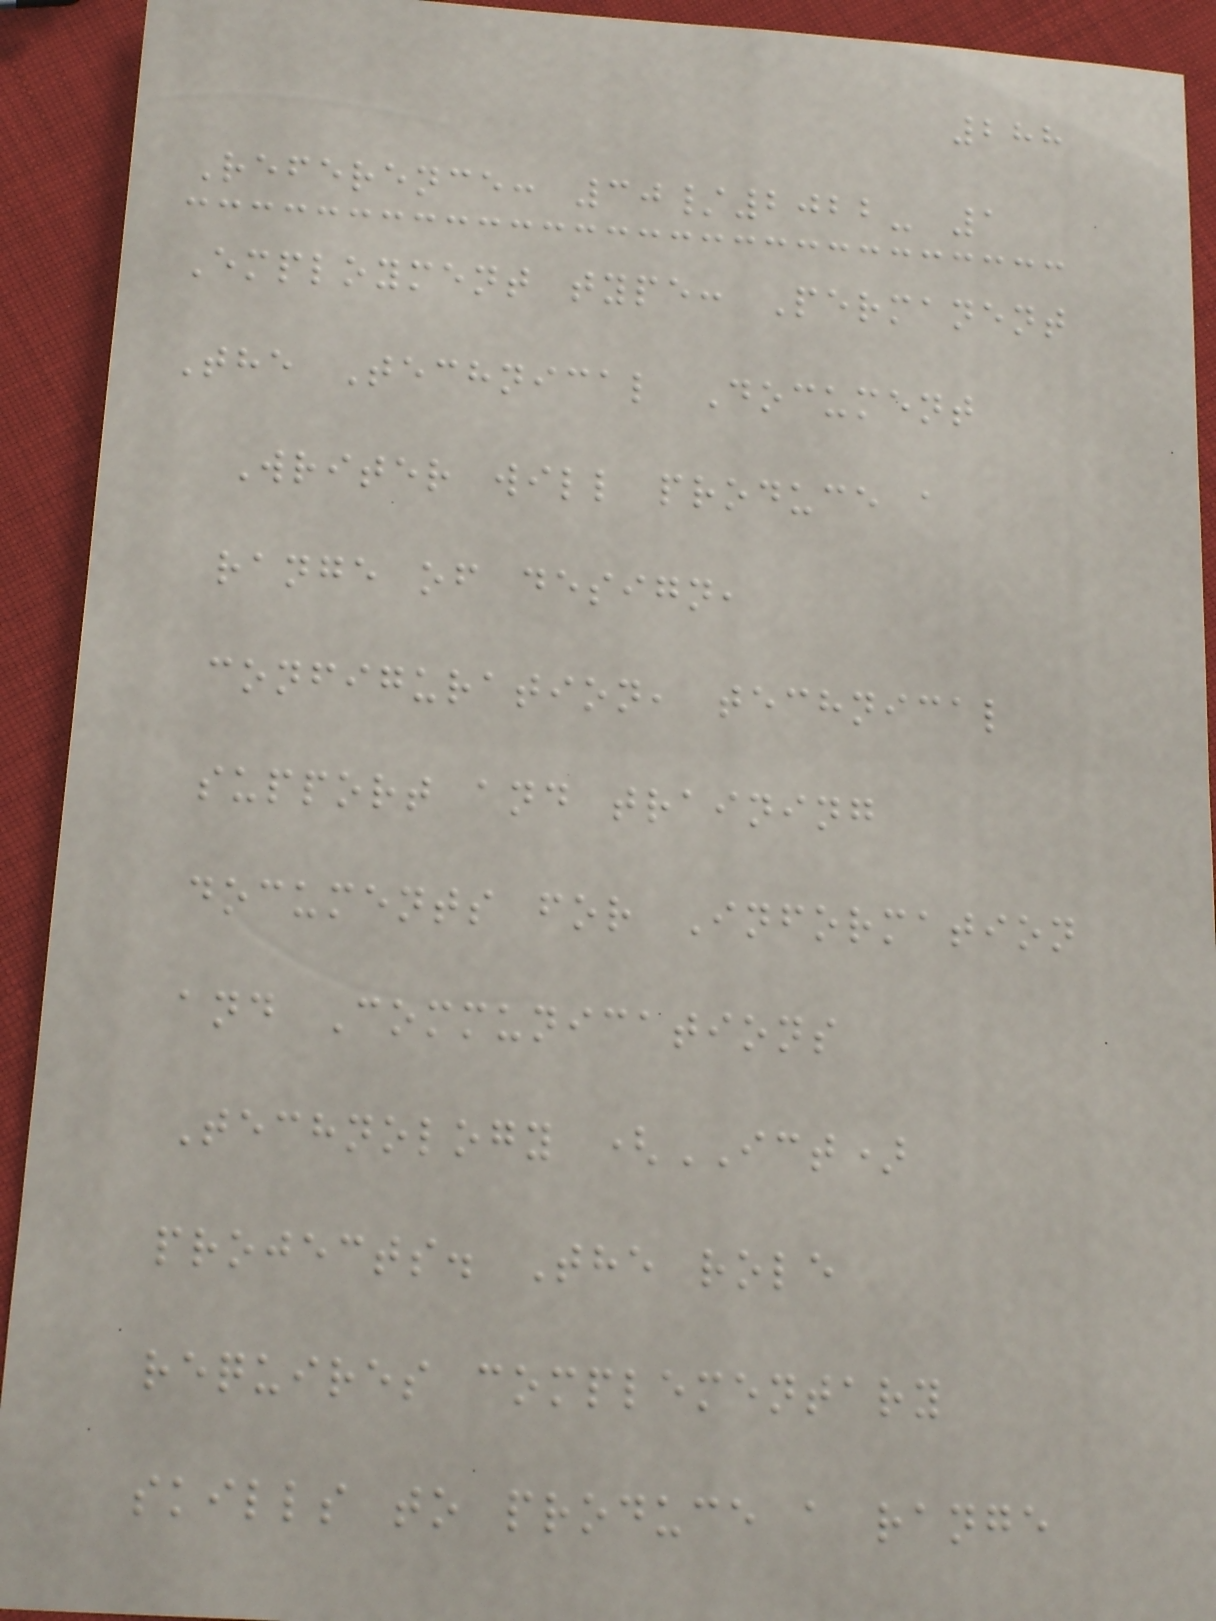288
Reference: 30/2022- 1
Employment type: Permanent
The Technical Document
Writer will produce a
range of design,
configuration, technical
support and training
documents for Information
and Communications
Technology (ICT)
projects. The role
requires complementary
skills to produce a range
